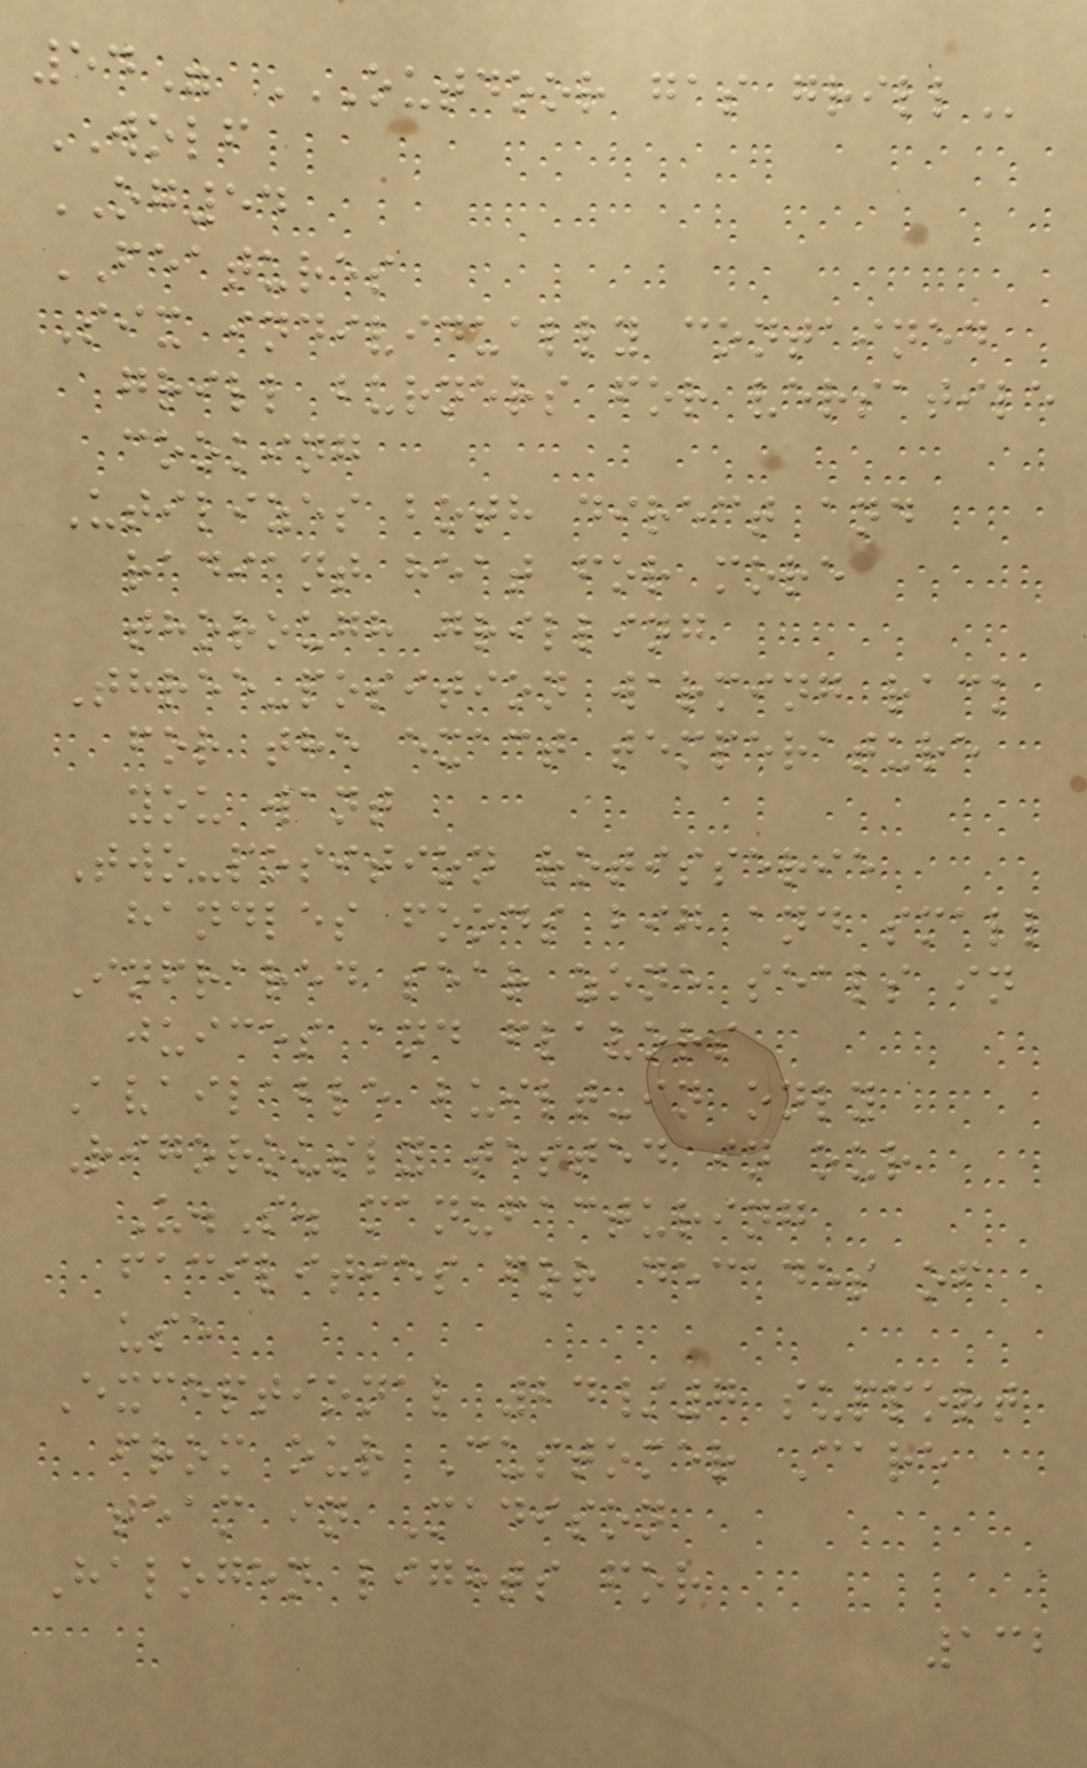54" OUTDOOR GAS GRILL
WOLF
OG54
FEATURES
Six individually contained
grill burners for versatile
cooking
Utilizes both direct and
radiant heat for more
thorough grilling
Three-position warming rack
for the exact temperature
you want
Two-position rotisserie
handles foods big and small
Infrared sear zone seals in
juices and flavors
Available built-in only
Rigorously tested in our
U.S. manufacturing
facilities for decades of
use
Exceptional 24/7 support
from our Customer Care
team in Madison
Halogen lights for
132
